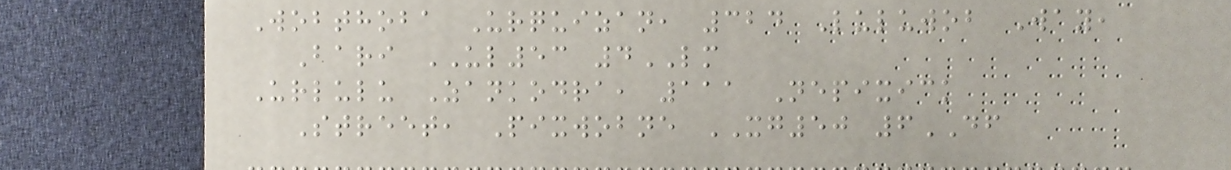Wobthoba Urquizan, 324 Luluwob Way,
Bari UL53 4LM
Urlulu Zankodra, 111 Nepixick
Street, Pixwobne XG50 6DF
